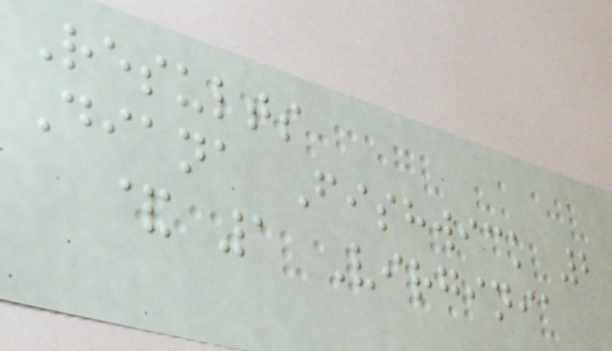Results
Diana Fishwick 2
& 1 Virginia
